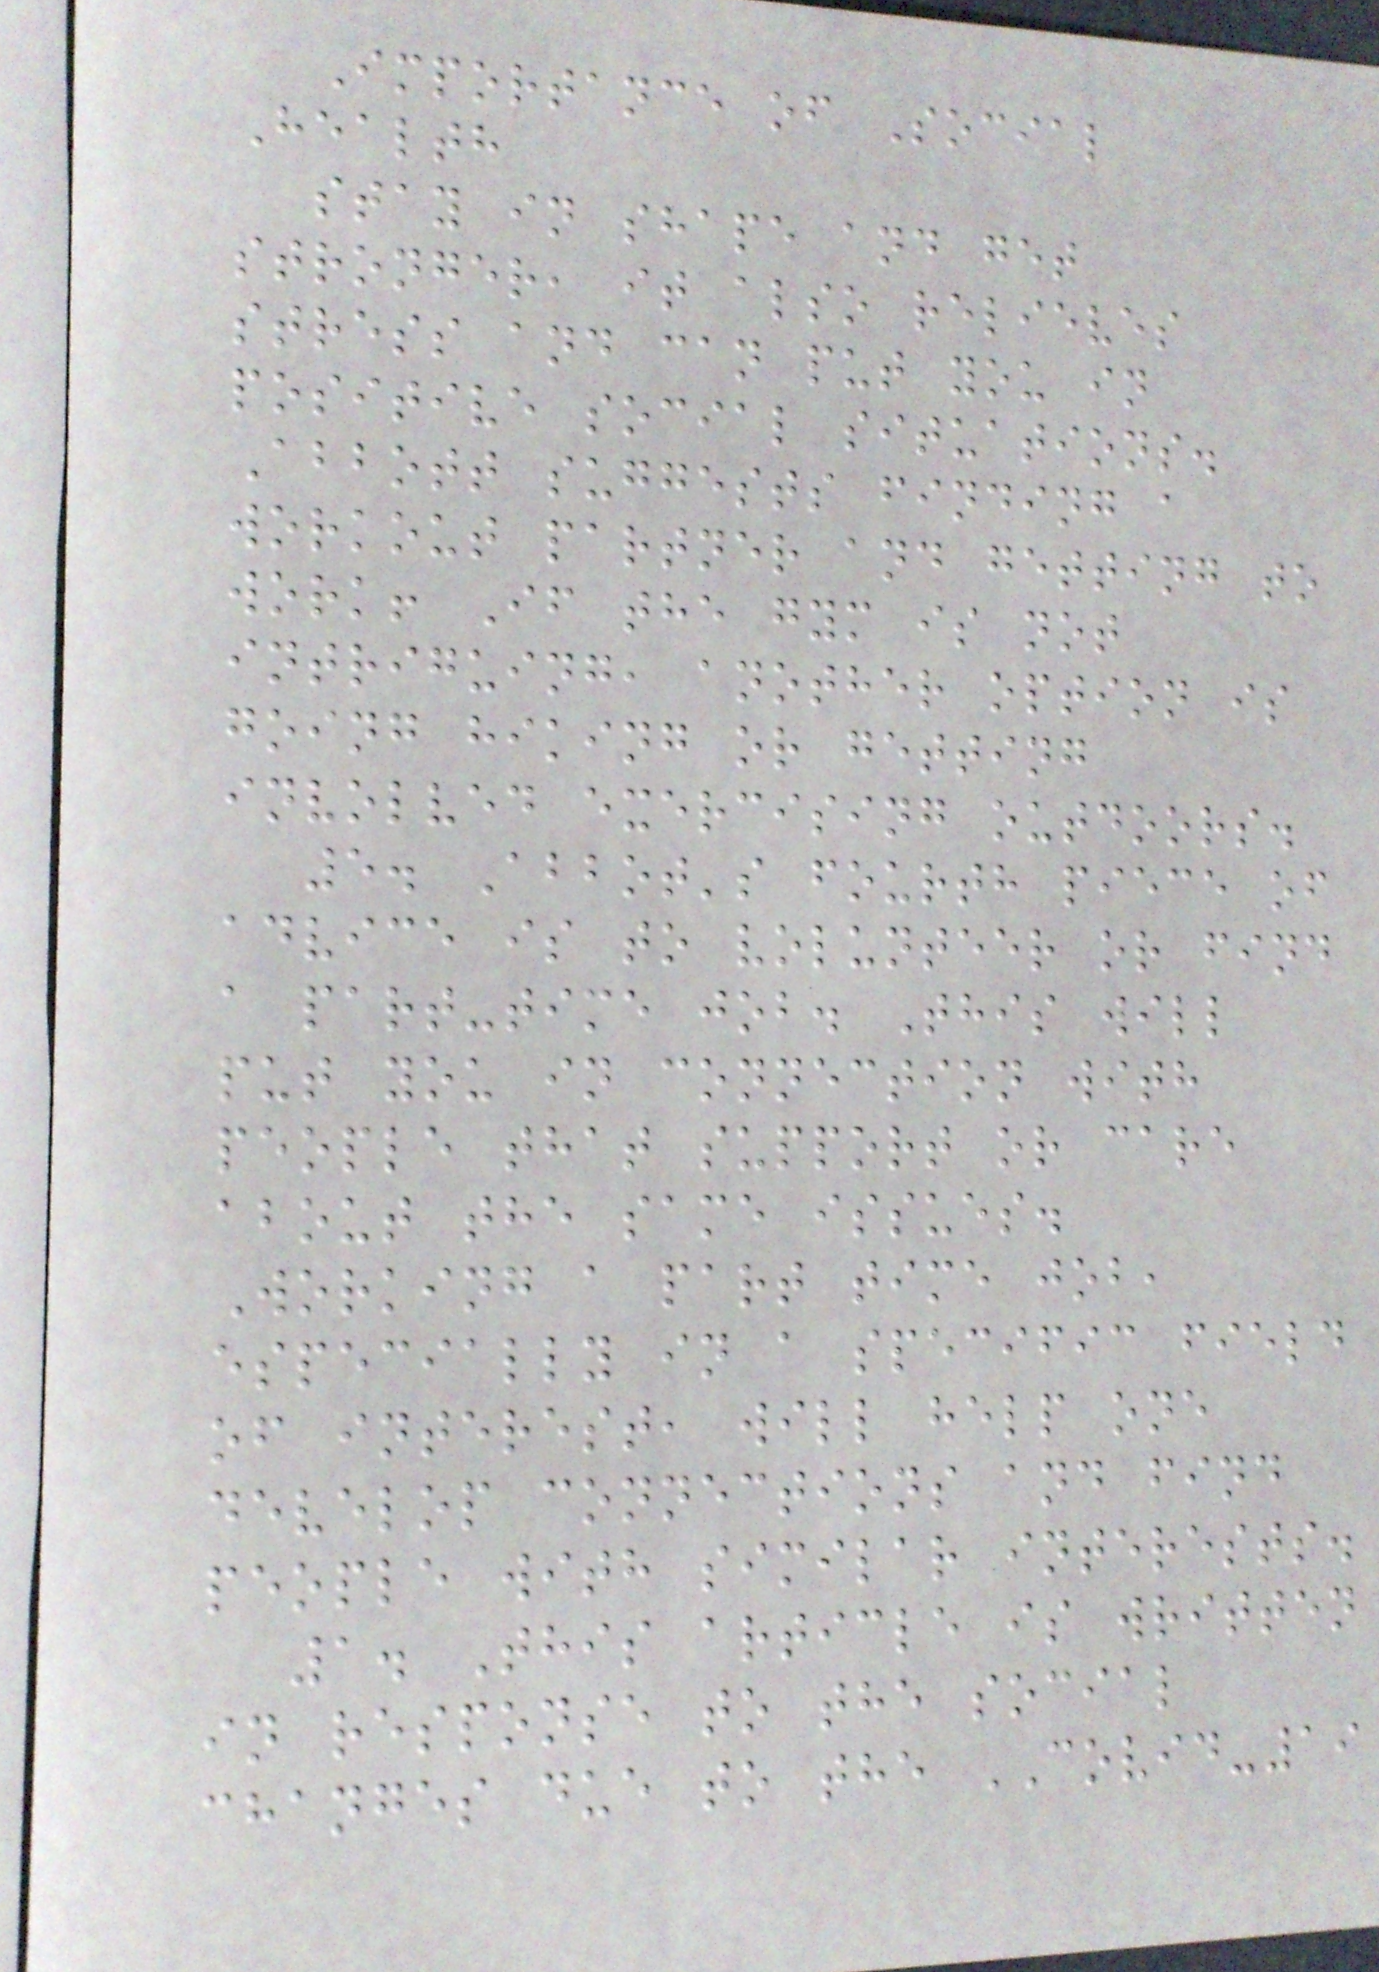Importance of Social
Health
stay in shape and get
stronger, it also relieves
stress and can put you in
positive social situations.
Abbott suggests finding a
workout partner and getting to
work! If the gym is not
intriguing, another option is
going hiking or getting
involved exercising outdoors.
5. Abbot's fourth piece of
advice is to volunteer or find
a part-time job. This will
put you in connection with
people that support or care
about the same issues.
Working a part time job,
especially in a specific field
of interest, will help one
develop connections and find
people with similar interests.
1. This article is written
in response to the social
changes due to the COVID-19
